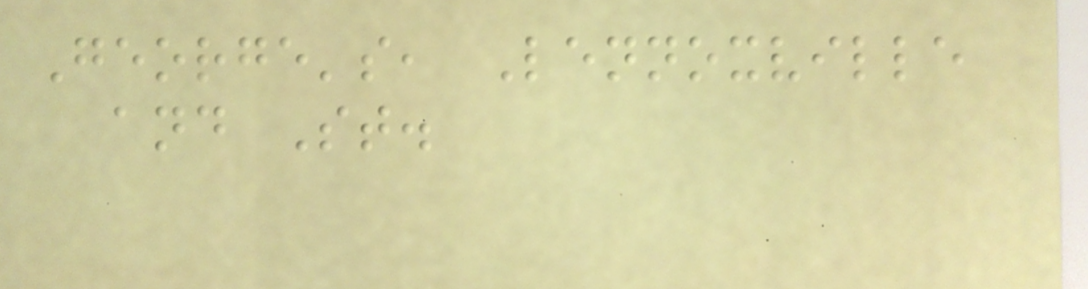George's, Lennoxville
and St.
